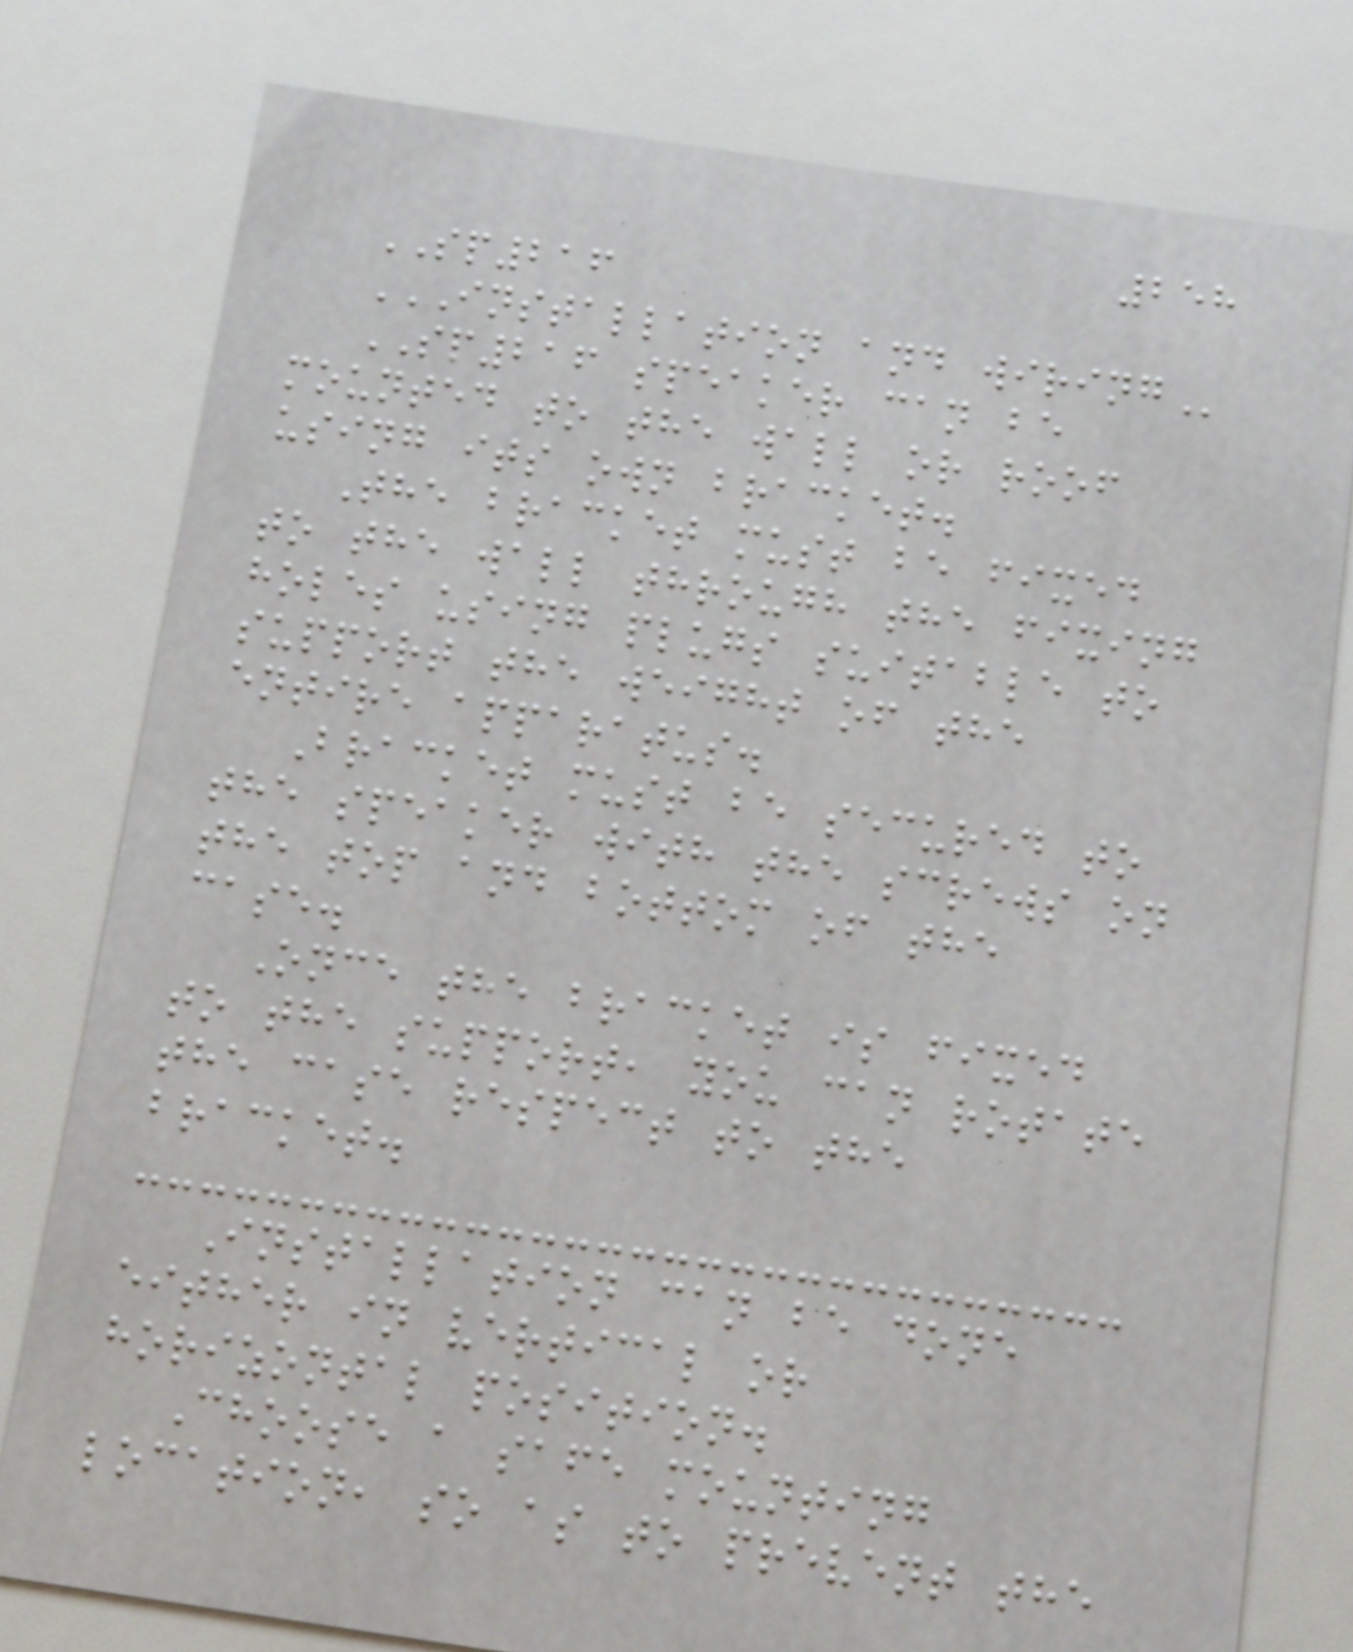258
SP216
INSTALLATION AND WIRING
SP216 speaker can be
mounted to the wall or roof
using its own bracket.
The bracket must be fixed
to the wall through the fixing
holes using plugs suitable to
support the weight of the
entire apparatus.
Bracket must be secured to
the speaker with the screws on
the top and bottom of the
case.
Once the bracket is fixed
to the support, you can rotate
the case respect to the
bracket.
Installation can be done
either in vertical or
horizontal position.
Choose a safe mounting
location, so as to prevent the
